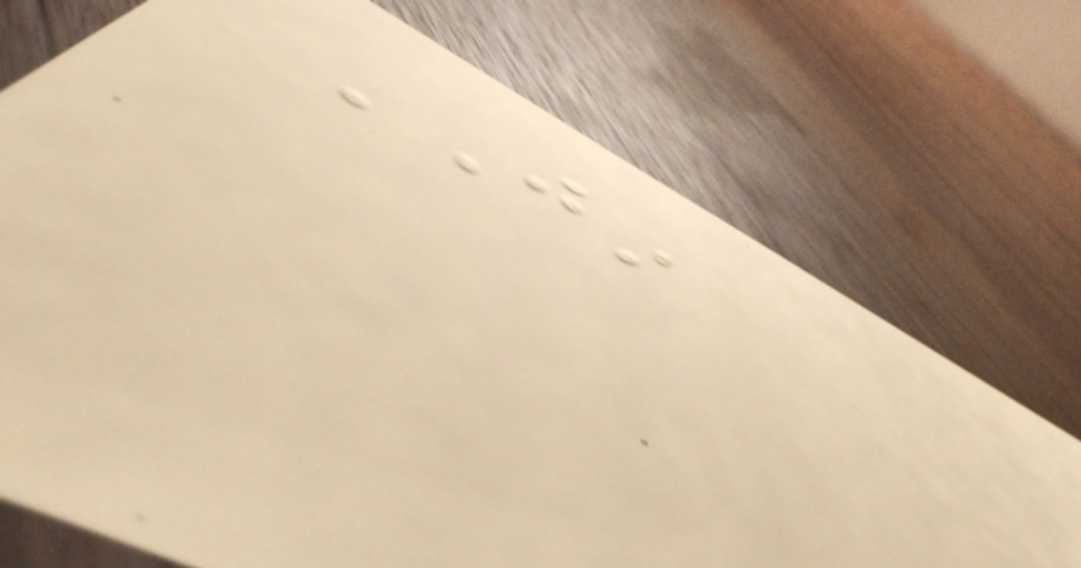JIN
